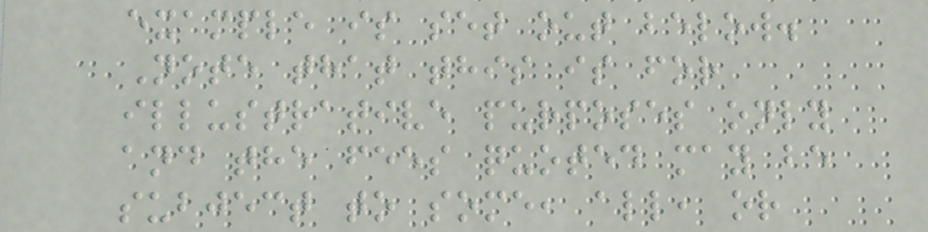example is set out below.
Note that this is for
illustrative purposes only
and the fees quoted may be
subject to some, all, or
